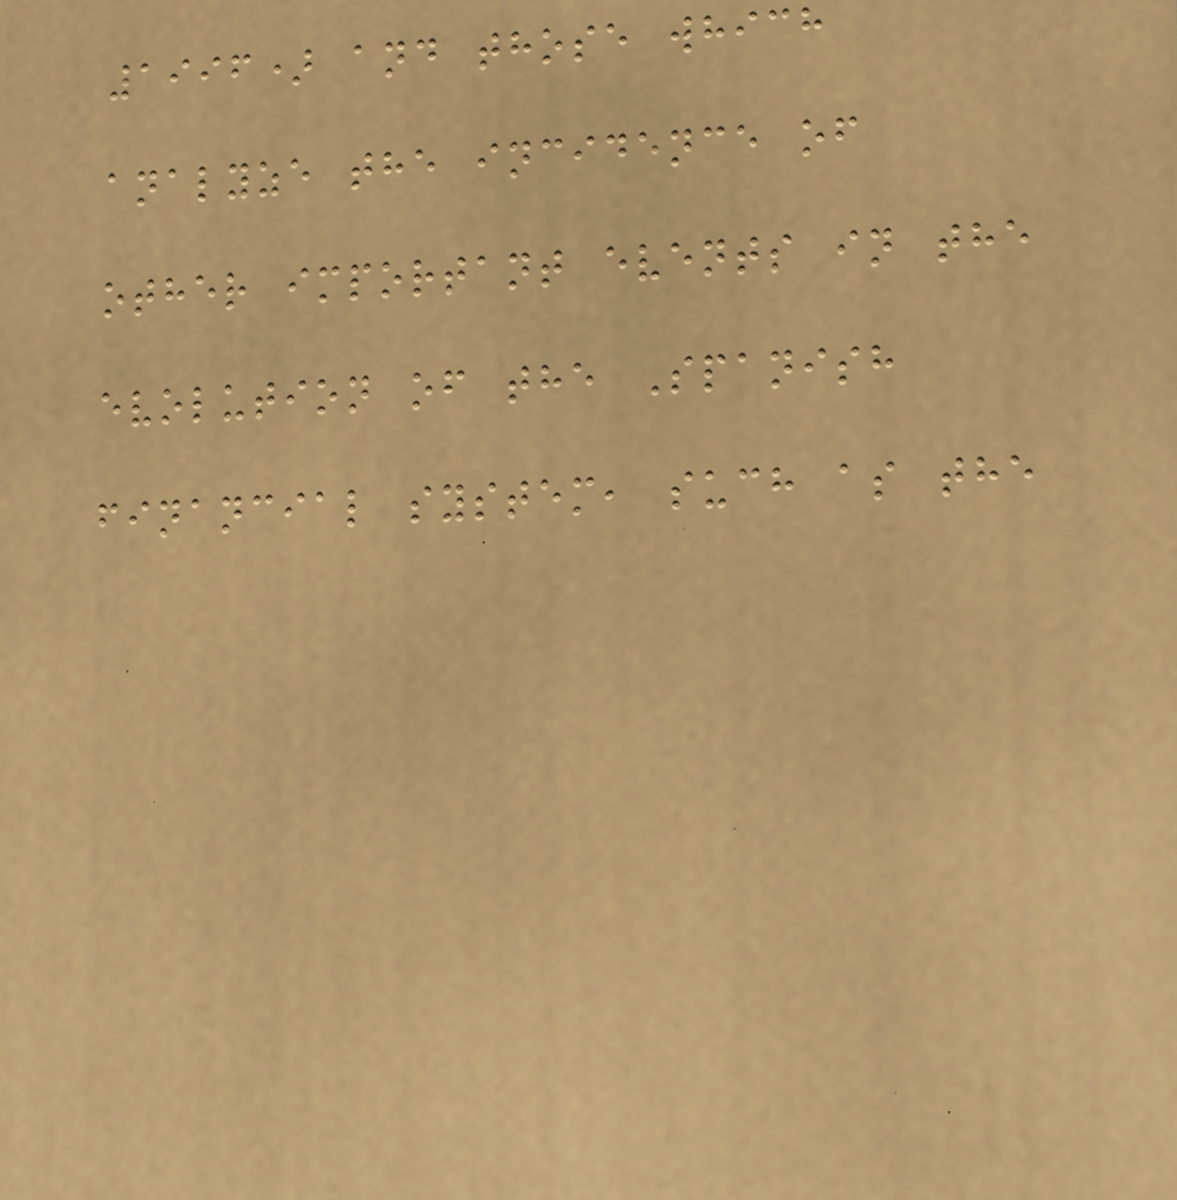1996) and those which
analyze the incidence of
other important events in the
evolution of the Spanish
financial system, such as the
